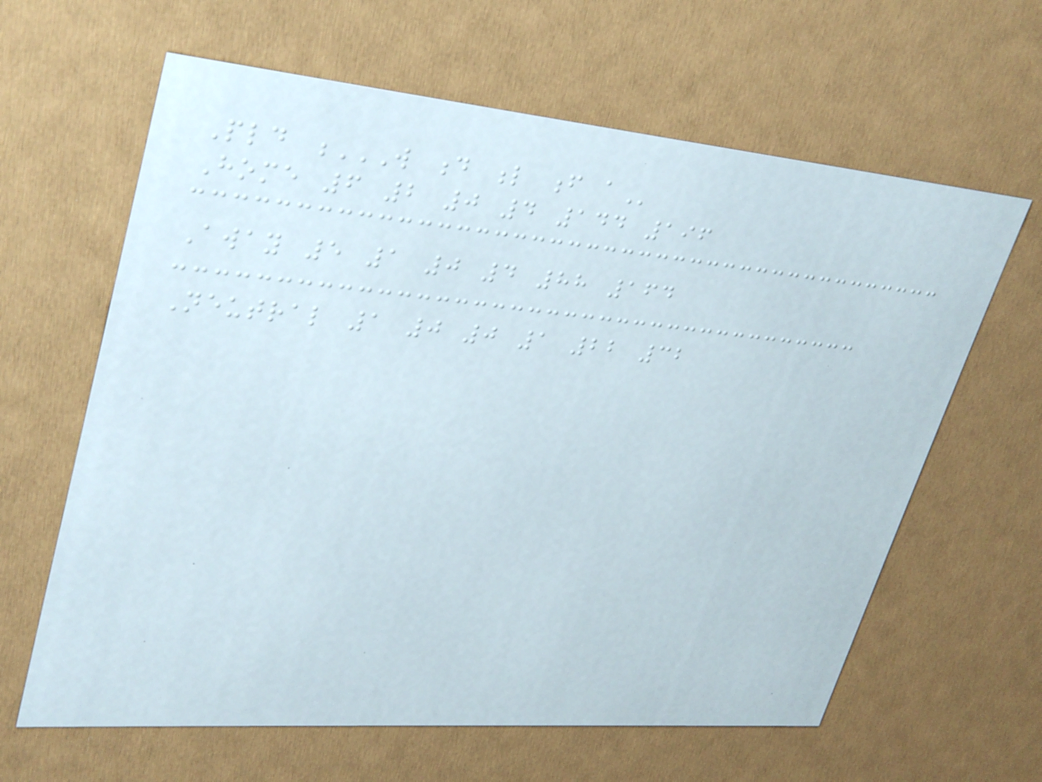Pld W D L F A
Home 6 2 0 4 144 196
Away 5 1 0 4 88 164
Neutral 1 0 0 1 22 32
